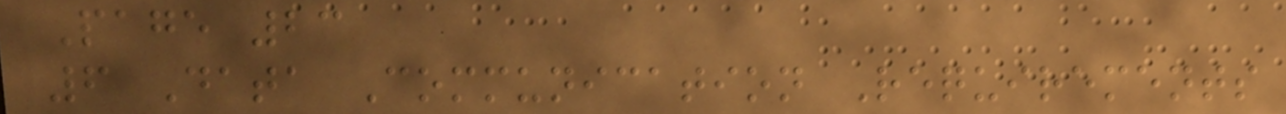Page 23
6 Data Communication Requirements
